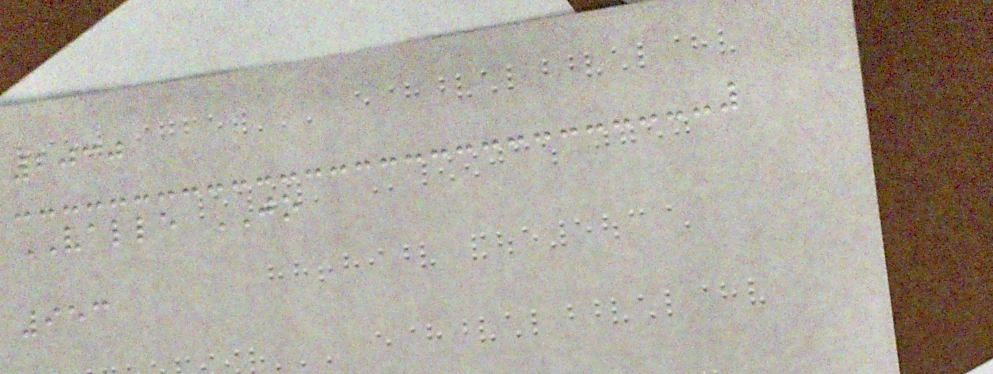2030
VALLE JO
953
